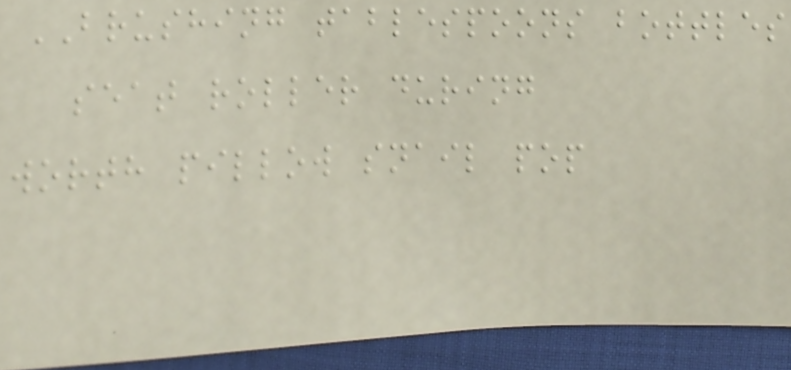BRUSHING tablespoons bottles
seat roller during
worth pillow snail pop
